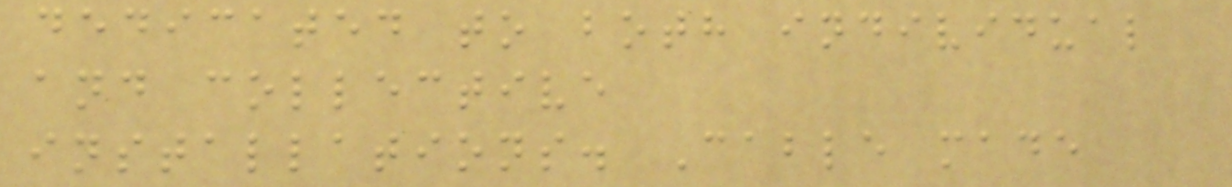dedicated to both individual
and collective
installations. Cable made
